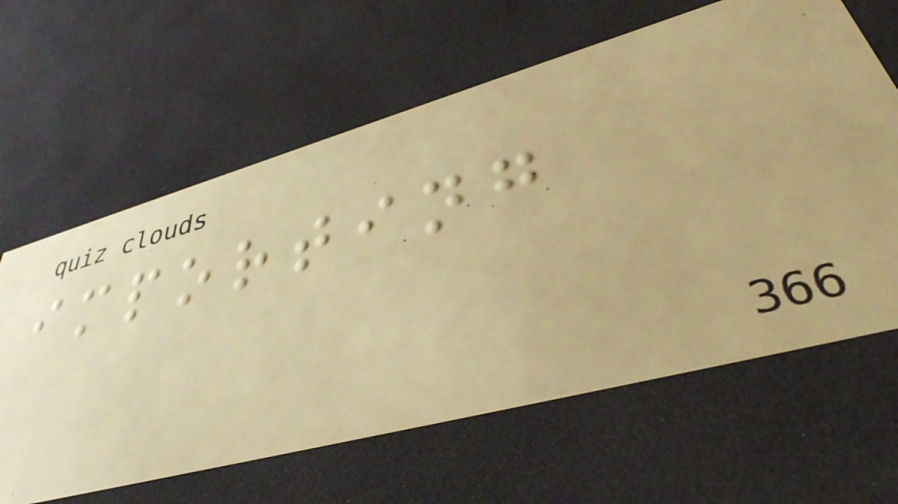importing
